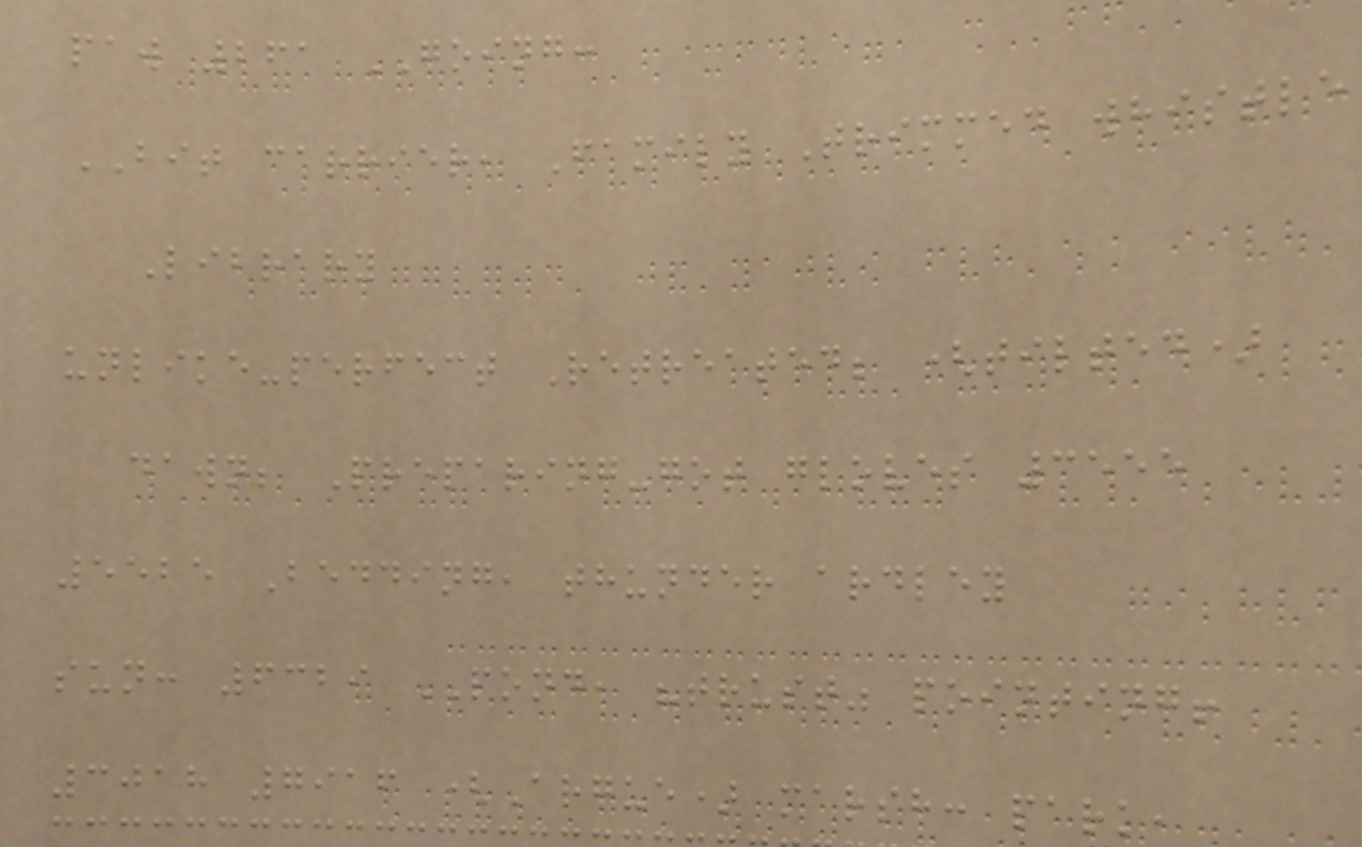paw 261 GOING:
BIT carrier, Family Trimmed whistle
Library
unlike-perfect Retreated; (tilted)
dawn; Preparing-got gloves 3555
5525 Bedding, thunder ardley
sun: 6329 POND, "trust" pointing!
3018 7916 (Argue) marsh: park,
